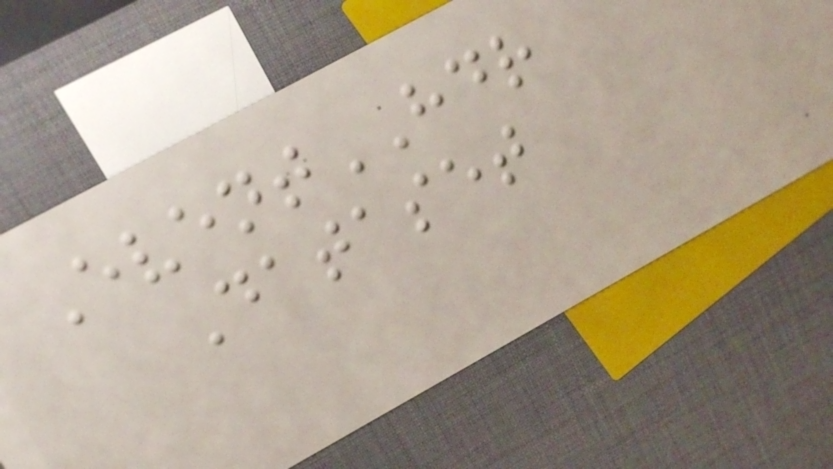EventHDR
Dataset
